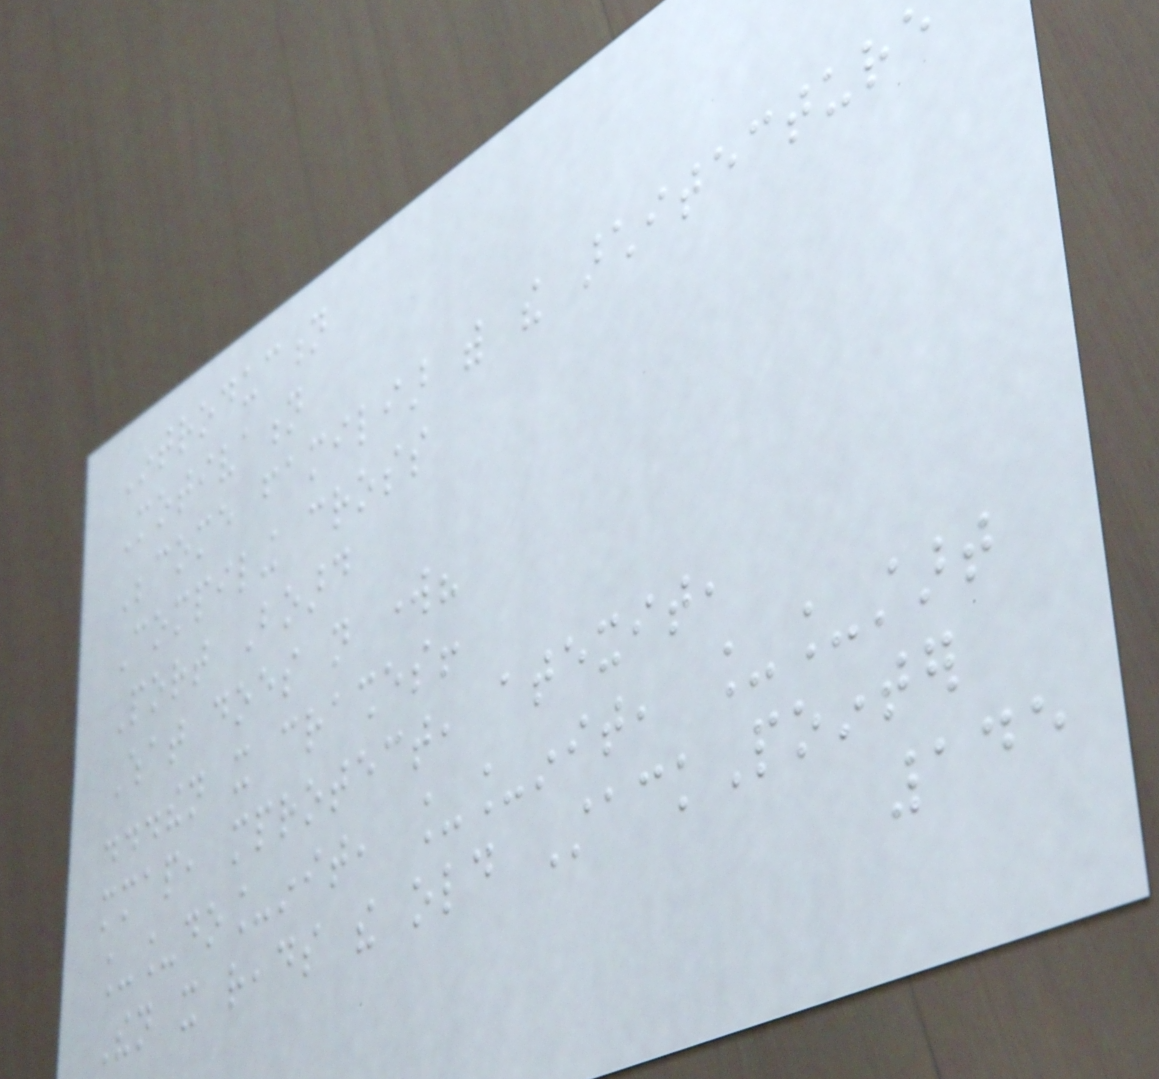Introduction
Motivation
Become familiar with the architecture
Compiling cross
Port Board
What does not work?
...then it crashes!
mmap, mprotect, atexit,
__do_init, __init, __start
Then it reads the old StackPointer
145
